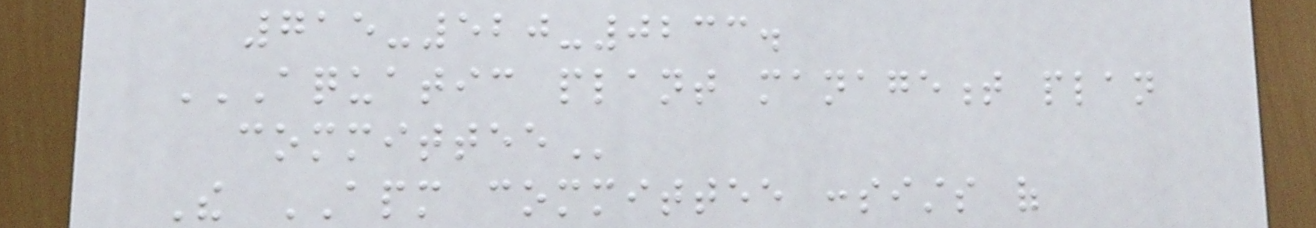715-520-0233.
AQUATIC PLANT MANAGEMENT PLAN
COMMITTEE
The APM committee consists of
